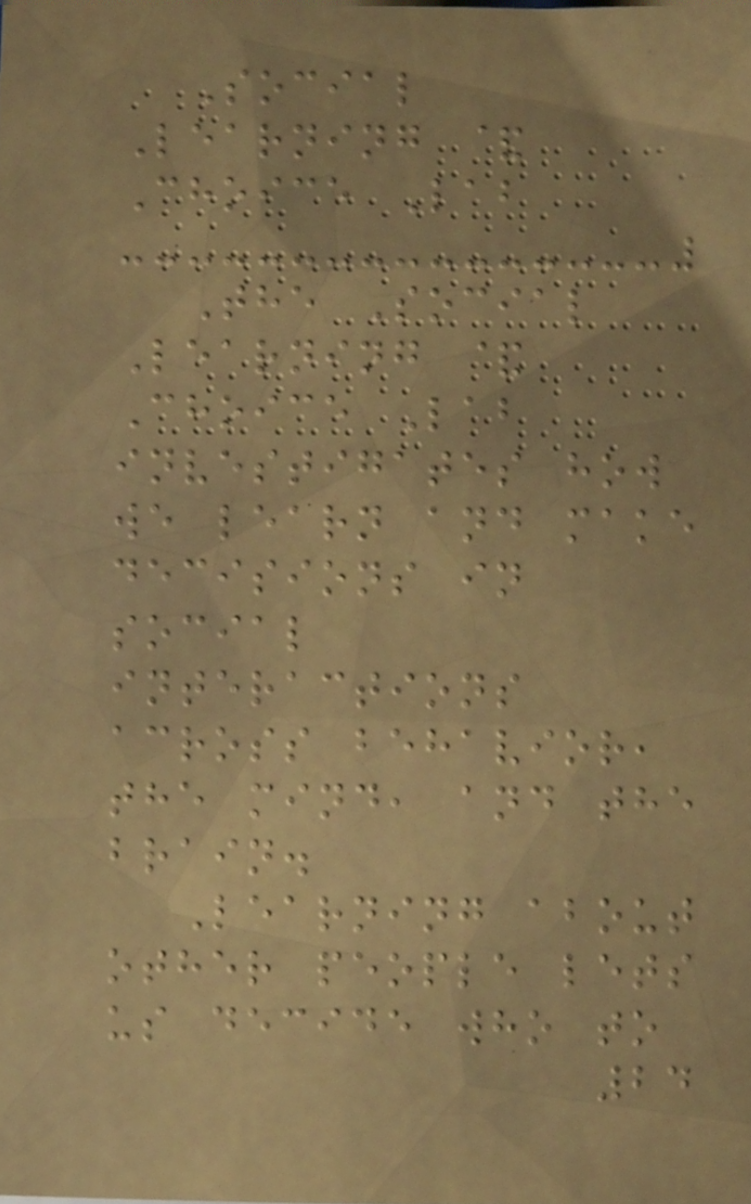Social
Learning &
Choice Lab
The Social
Learning &
Choice Lab
investigates how
we learn and make
decisions in
social
interactions
across behavior,
the mind, and the
brain.
Learning about
other people lets
us decide who to
24
